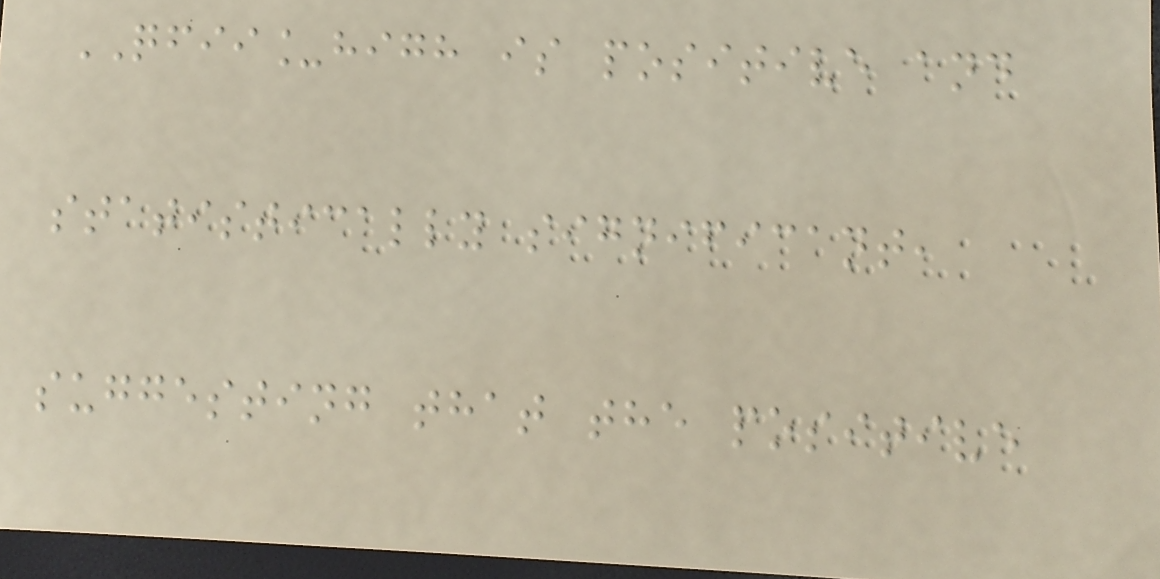QFII_high is positive and
statistically significant,
suggesting that the positive
